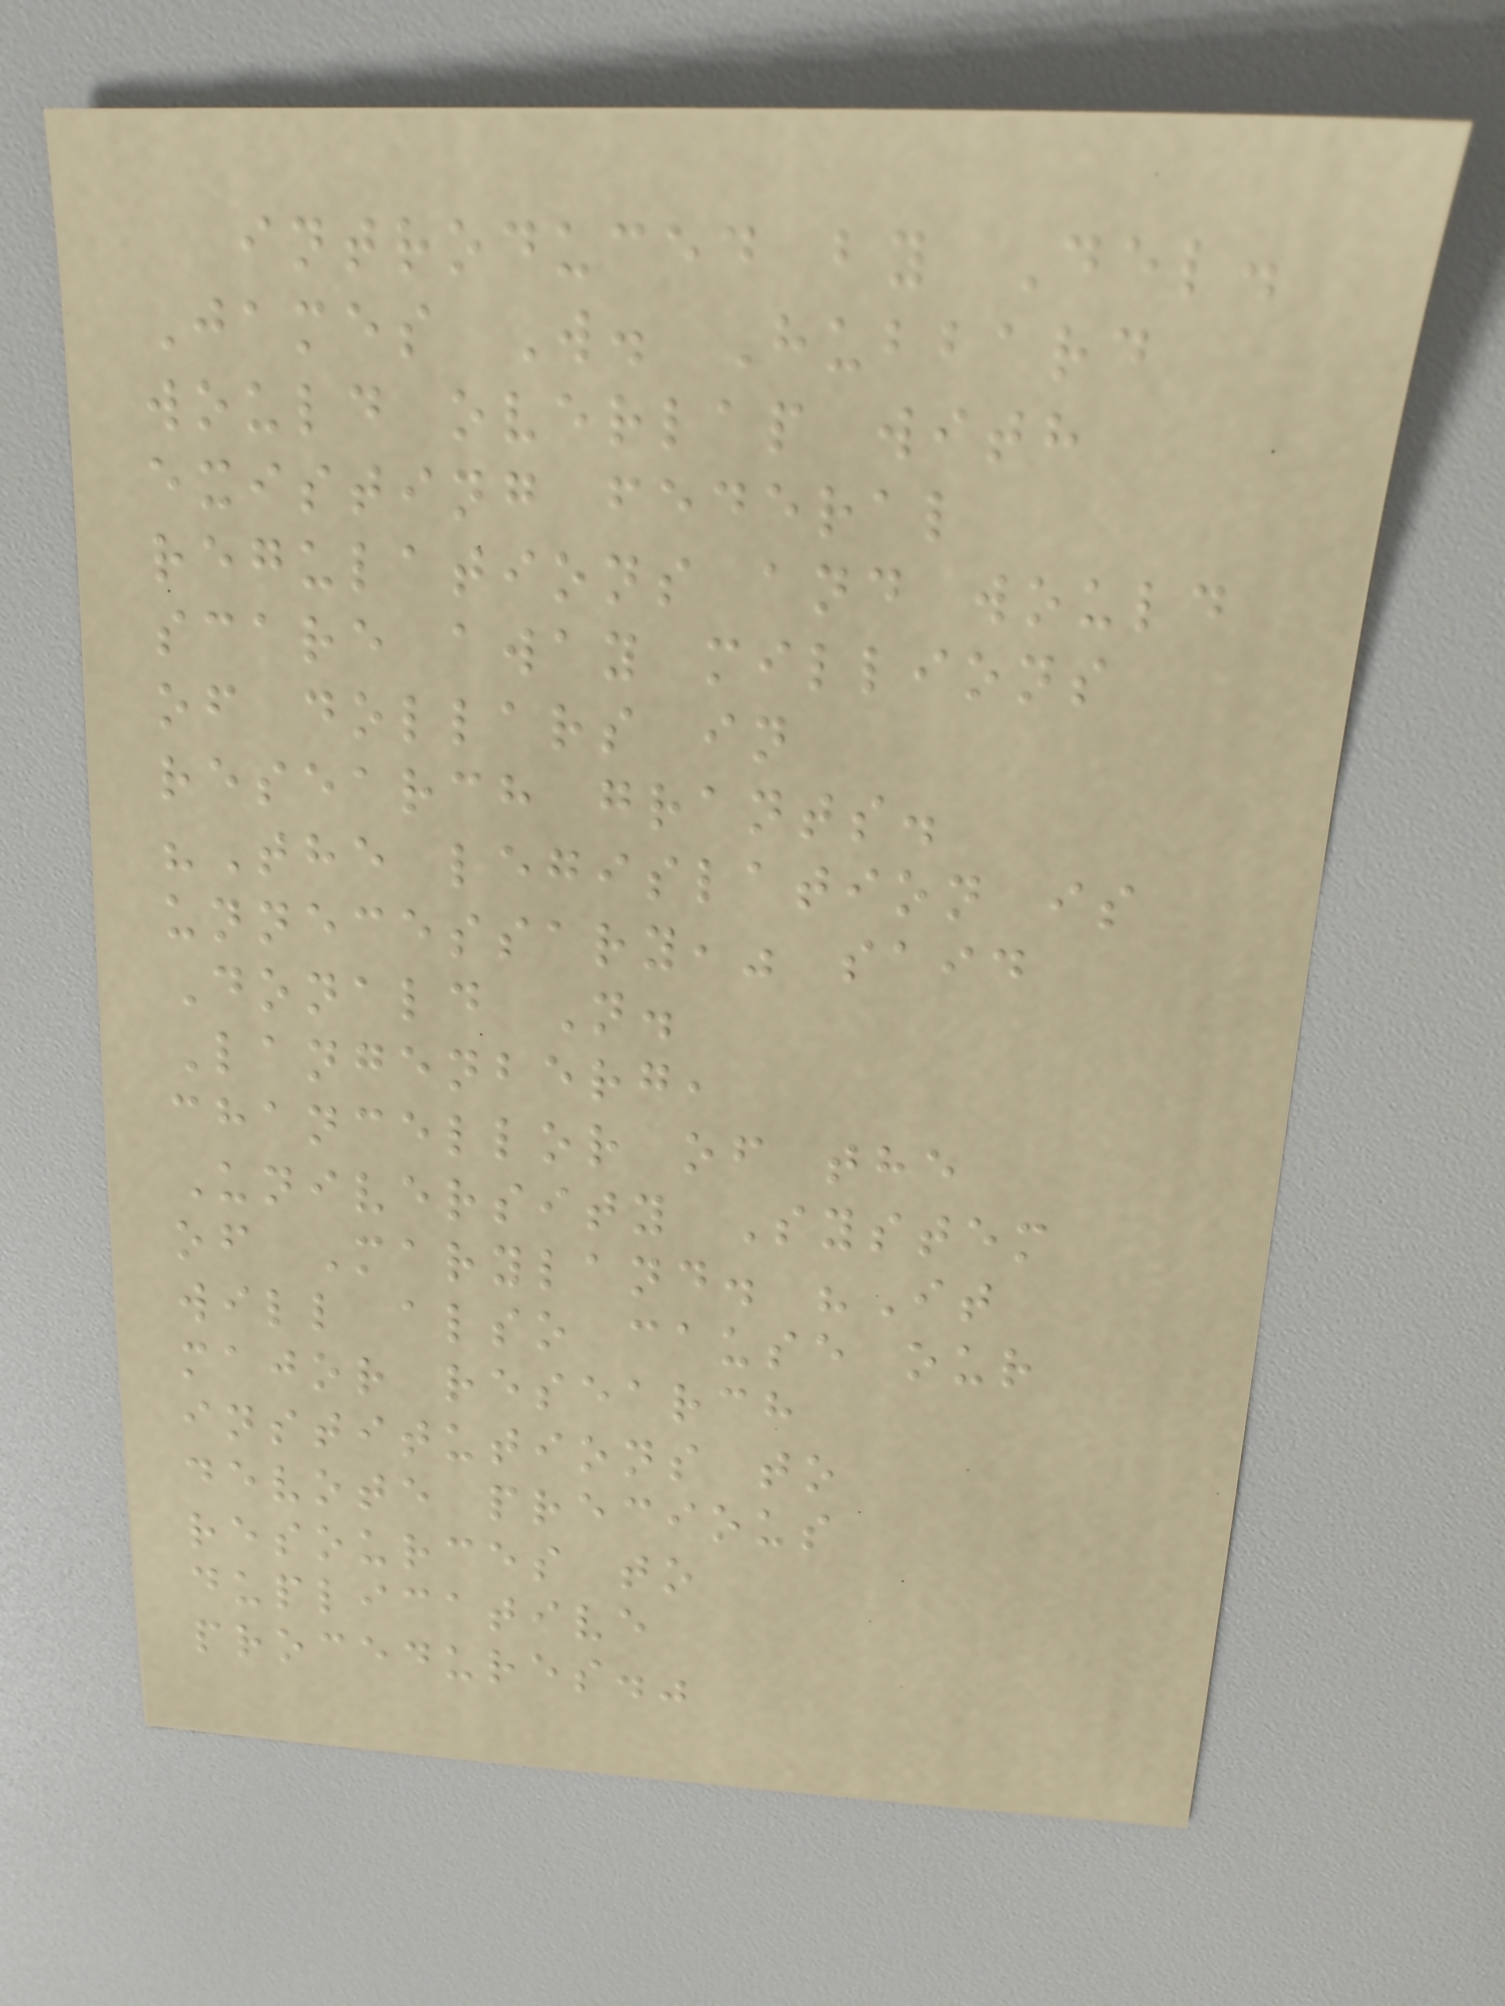introduced by Del.
James W. Hubbard
would overlap with
existing federal
regulations and would
scare away millions
of dollars in
research grants.
"The legislation is
unnecessary," said
Donald N.
Langenberg,
chancellor of the
University System
of Maryland. "It
will also cause our
major research
institutions to
devote precious
resources to
duplicative
procedures."
